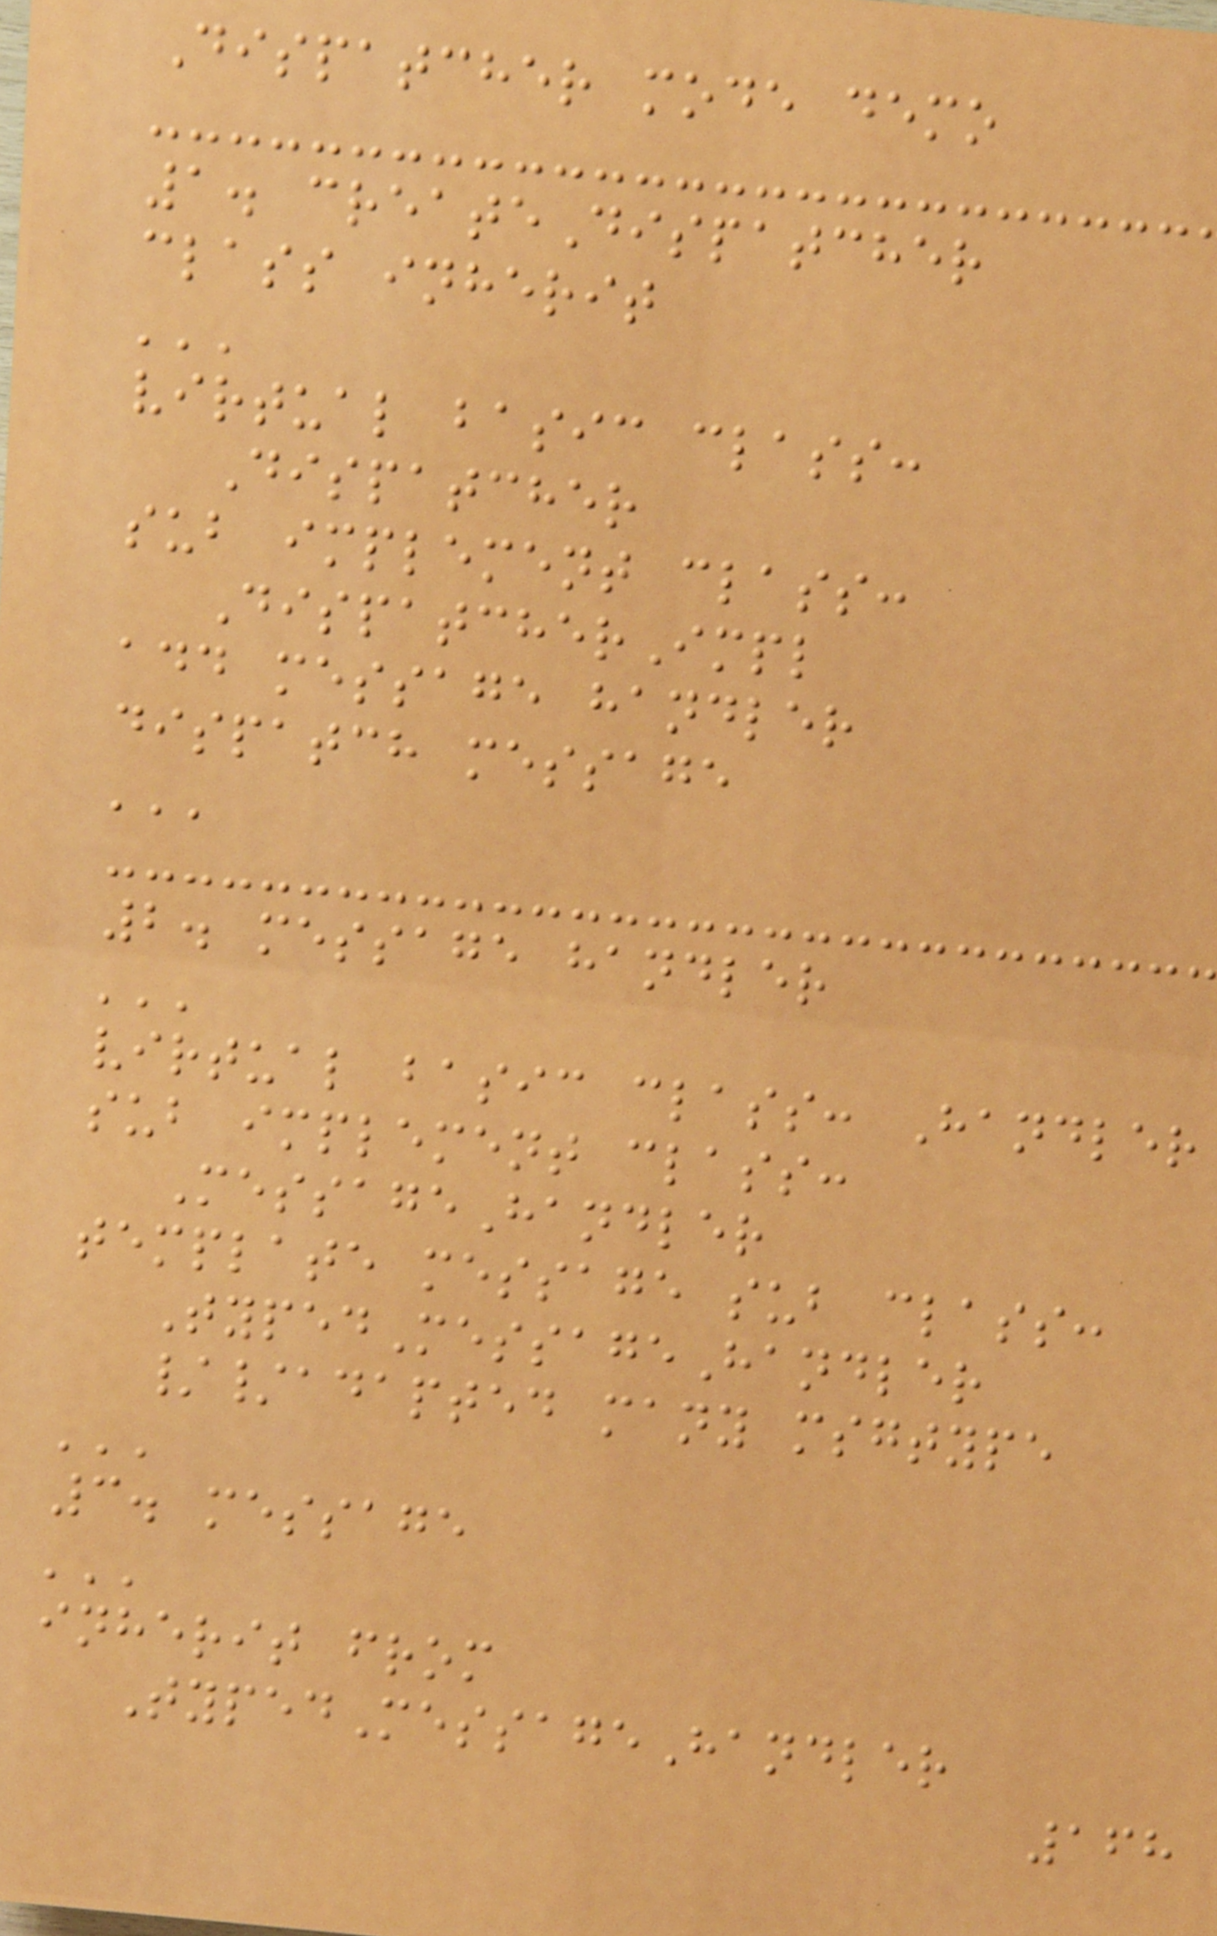Dispatcher mode demo
1. createDispatcher
class inherit
'''
virtual basic class:
Dispatcher
sub implement class:
DispatcherImpl
add message handler
dispatch message
'''
2. message handler
'''
virtual basic class: Handler
sub implement class:
MessageHandler
template message sub class:
TypedMessageHandler
//adapted many msgtype
'''
3. message
'''
inherit from
TypedMessageHandler
168
